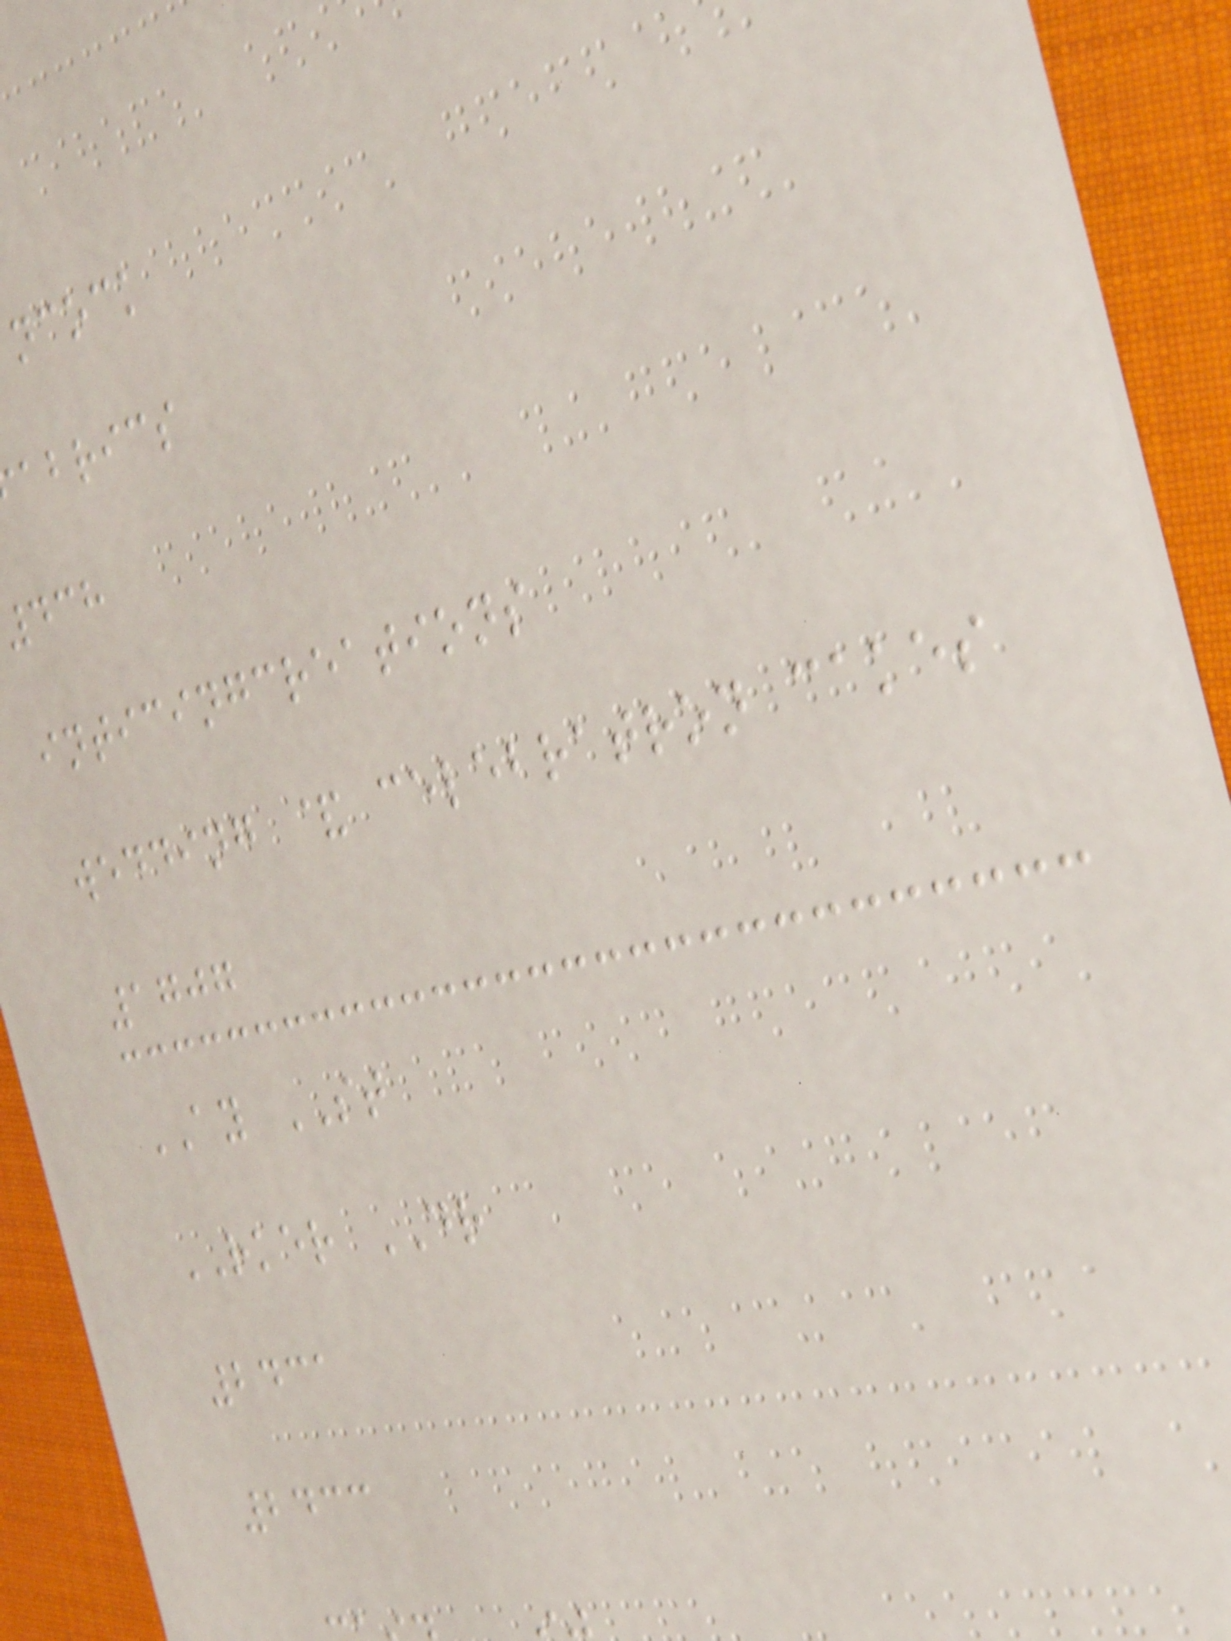ncock
abrics
438
inticingcreations
wedding & celebratron cakes
1707
AY ST
RKER DR
2431
2433
